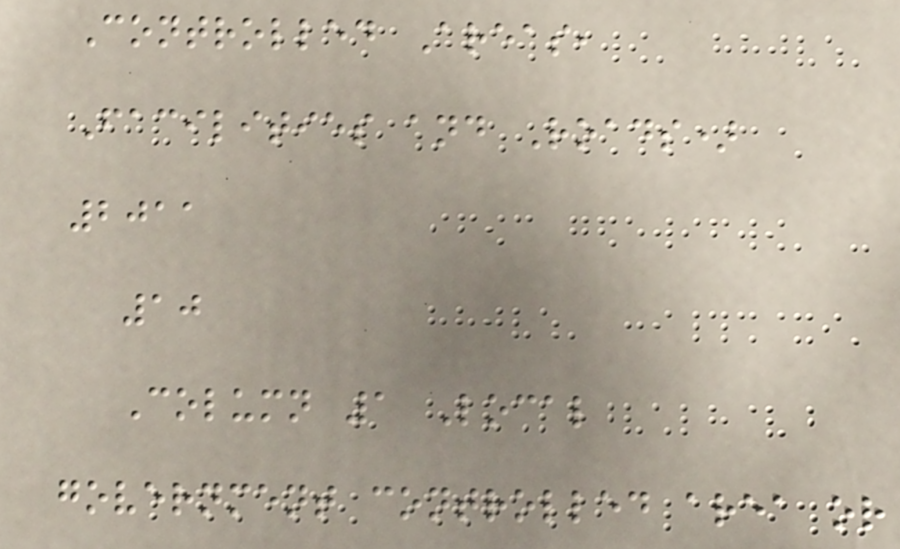Controlled Areas,
Facilities and Roads)
2011
10
Column 1 Local
government controlled area or
